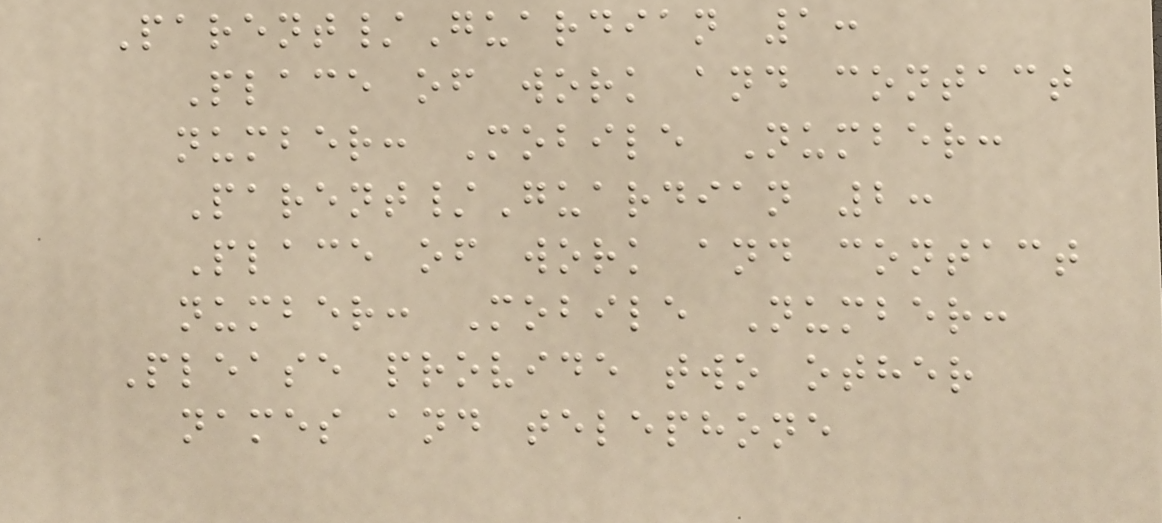Parent/Guardian 1:
Place of work and contact
number: Mobile Number:
Parent/Guardian 2:
Place of work and contact
number: Mobile Number:
Please provide two other
names and telephone
